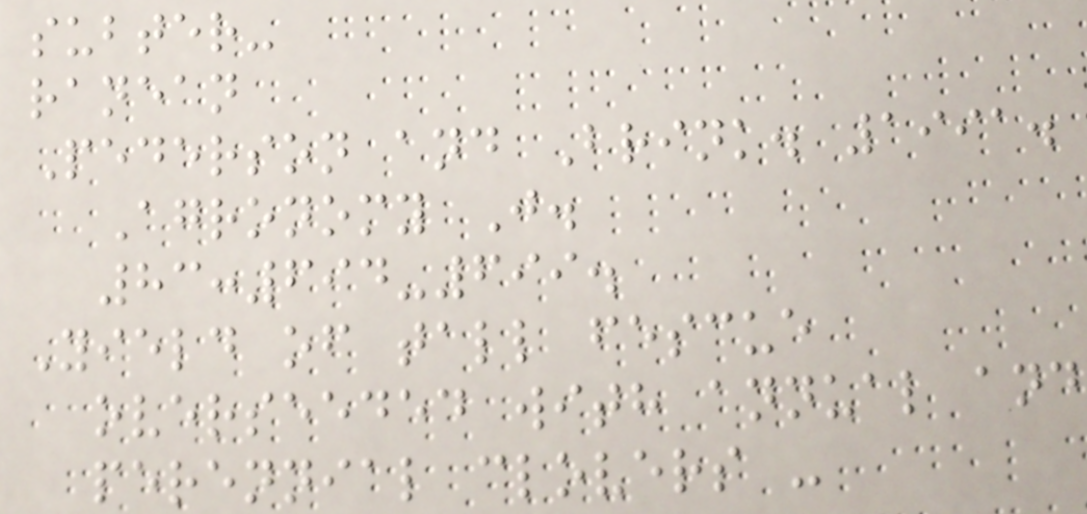subter-
ranean
Pederson and Brink. 1991.
Agronomy J.
83:694-699.
Yield of tall fescue
overseeded with annual and
perennial clovers -
